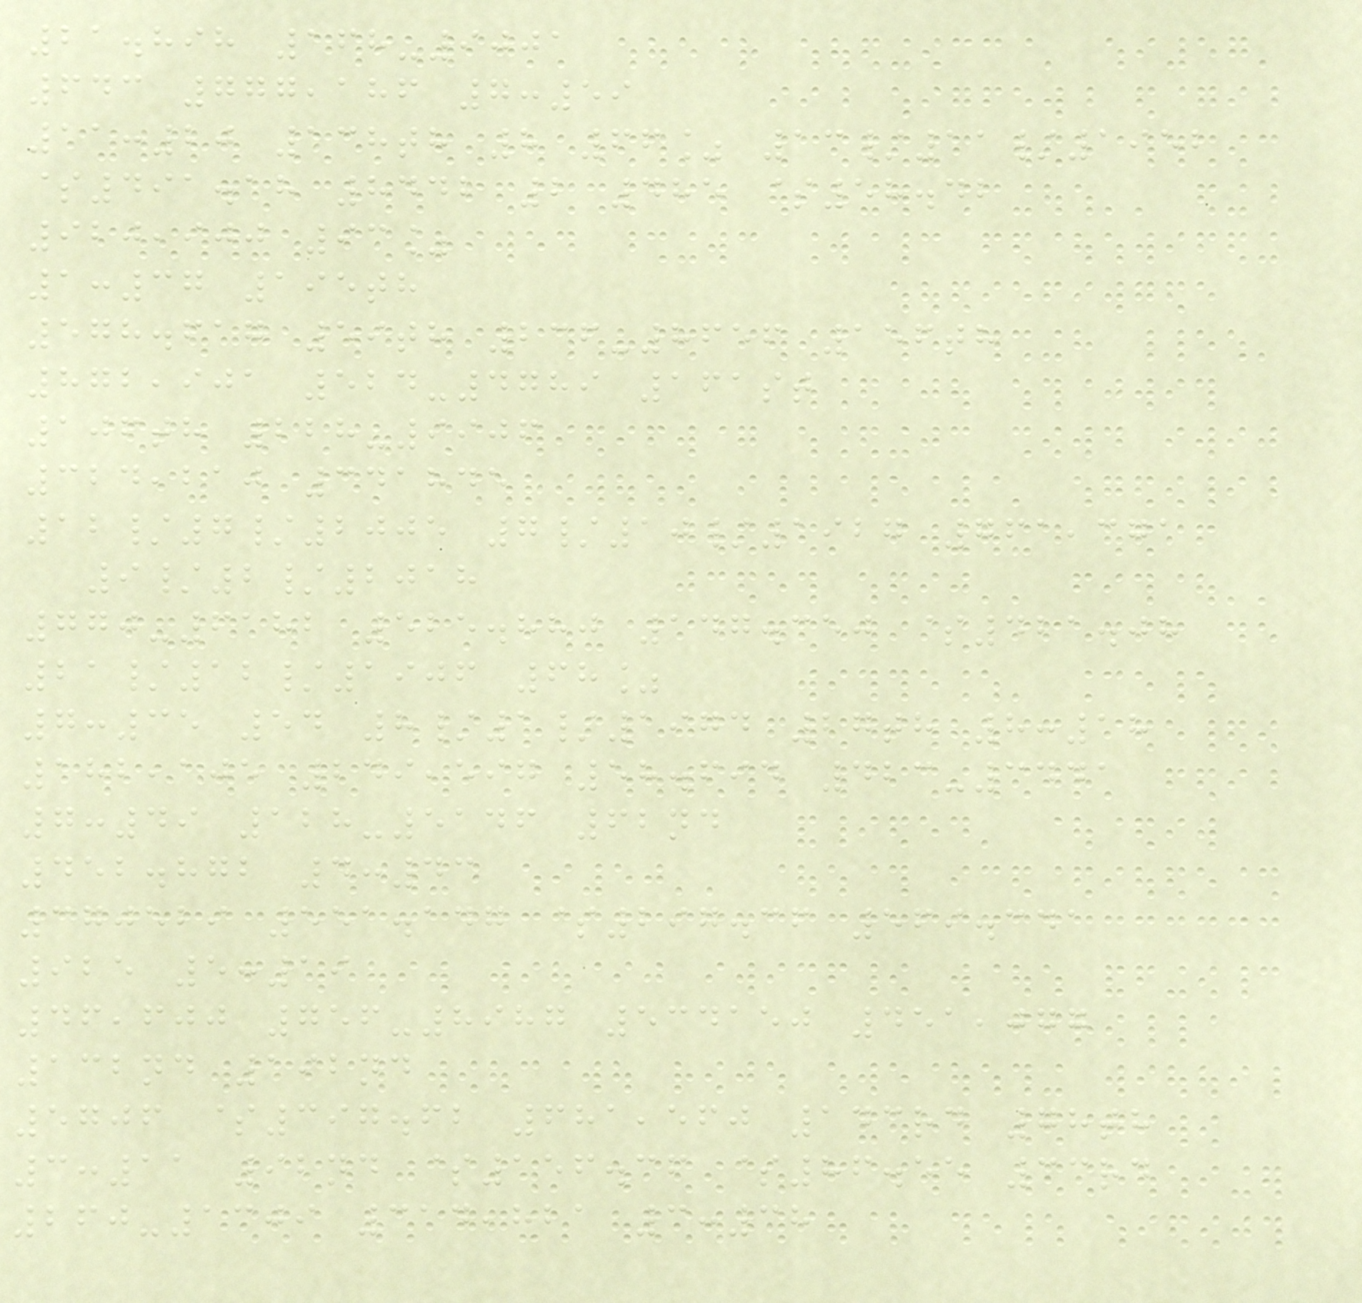21.898 168-9001
643 777,186 7:59
11:20 138th 8 66% 13/11/1952
$491.18 8442 2 485 $58.42
920,900 93%
1:37 195th
578.617 59th 236-8656 156th
872,901 524-4789 161st
106th 228-9906
324,210 341845
12/7/2005 7/10/1927 761,371
9/2/2018
770-6182 525.880 147.350 $421.08
21/12/1906 68%
7:35 54 8/1/1974 27th 8:18
182,105 249,597 58.694 423-3441
7:49 128-5146 62nd
452.872 4:43
370529 551.147 $297.36 569.341
925 5:19
46,600 756-8987 534150 451,077
132nd 192nd
5706 $397.62 681,560 143rd 78th
3:11 92nd $156.36 $86.55 33rd
260-1309 314,821 3:38
